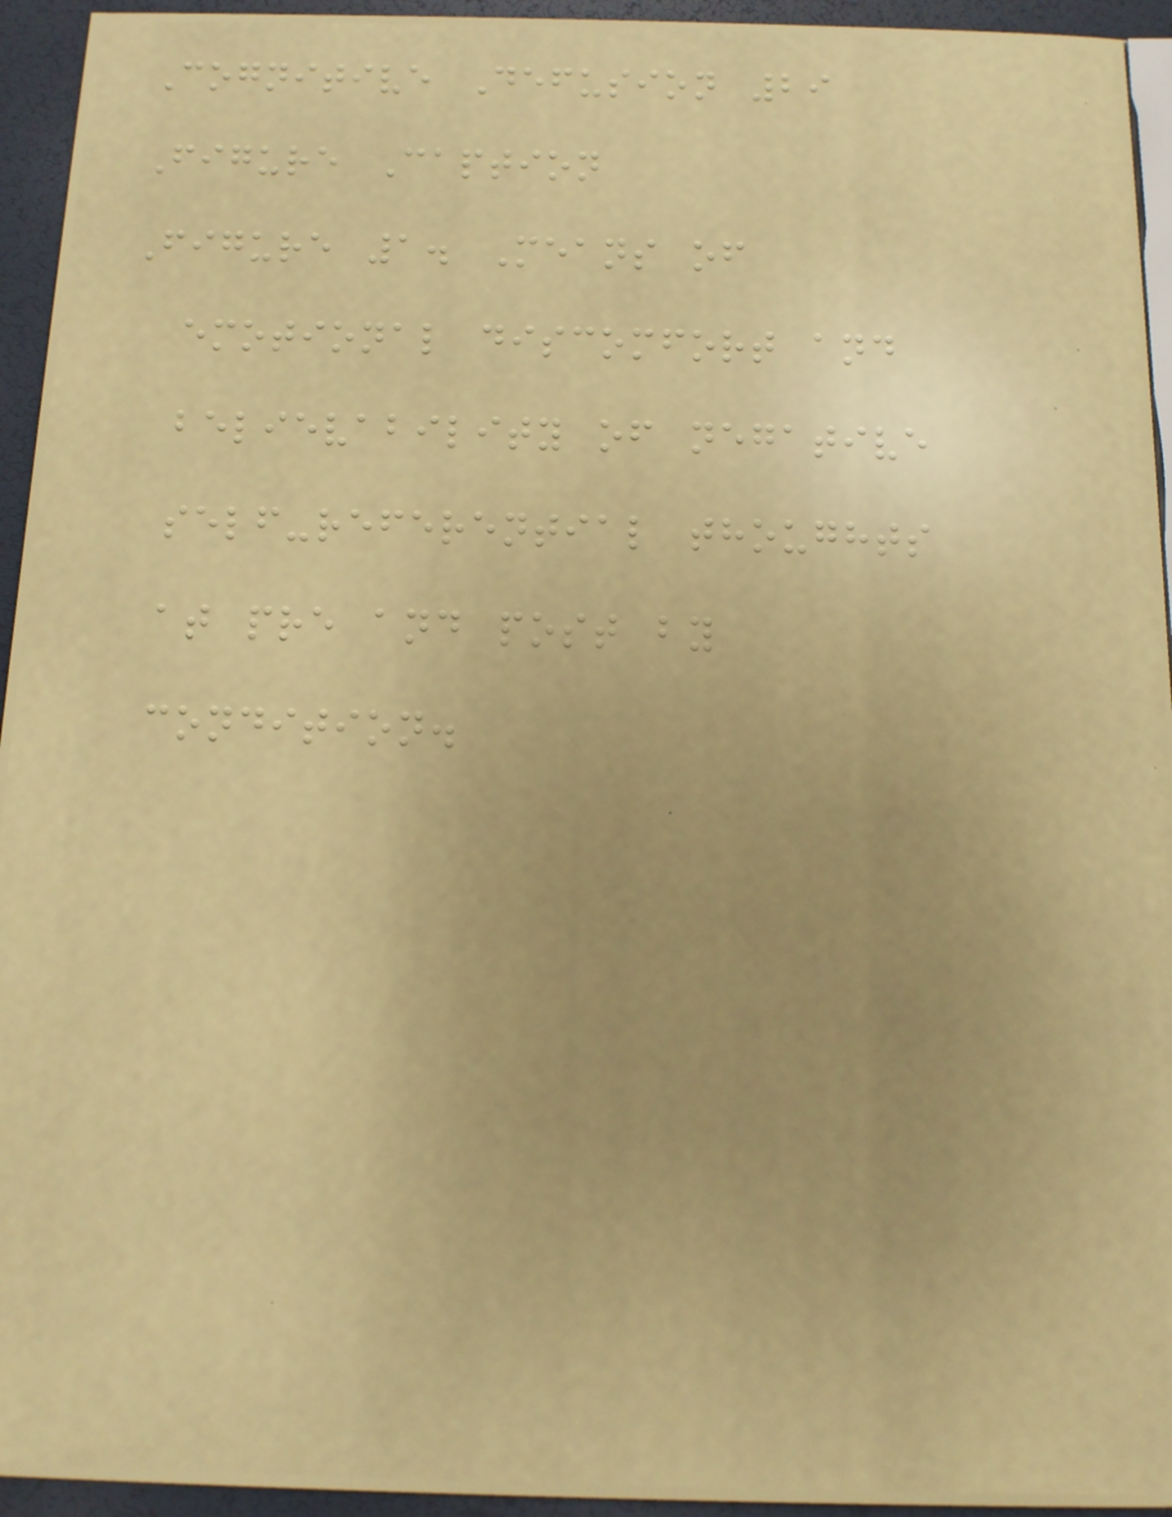Cognitive Defusion 29
Figure Caption
Figure 1. Means of
emotional discomfort and
believability of negative
self-referential thoughts
at pre and post by
condition.
